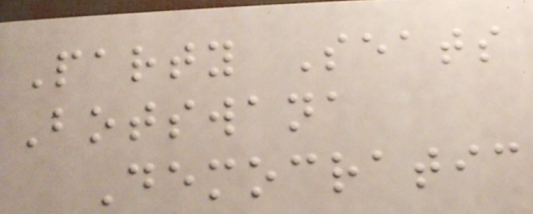Party Seats
Botswana
Democratic
